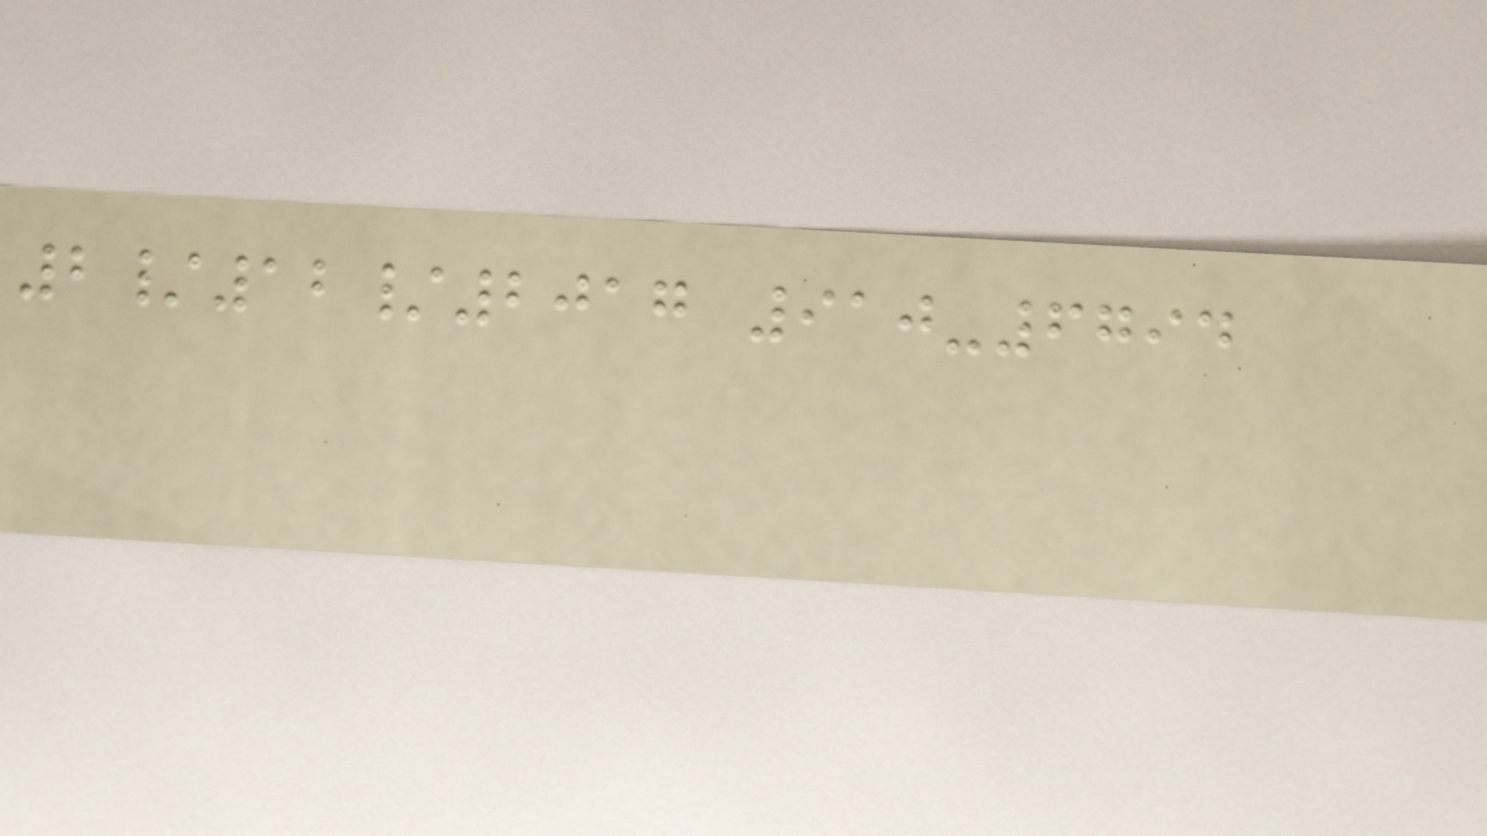2/12/2017 910-6794
